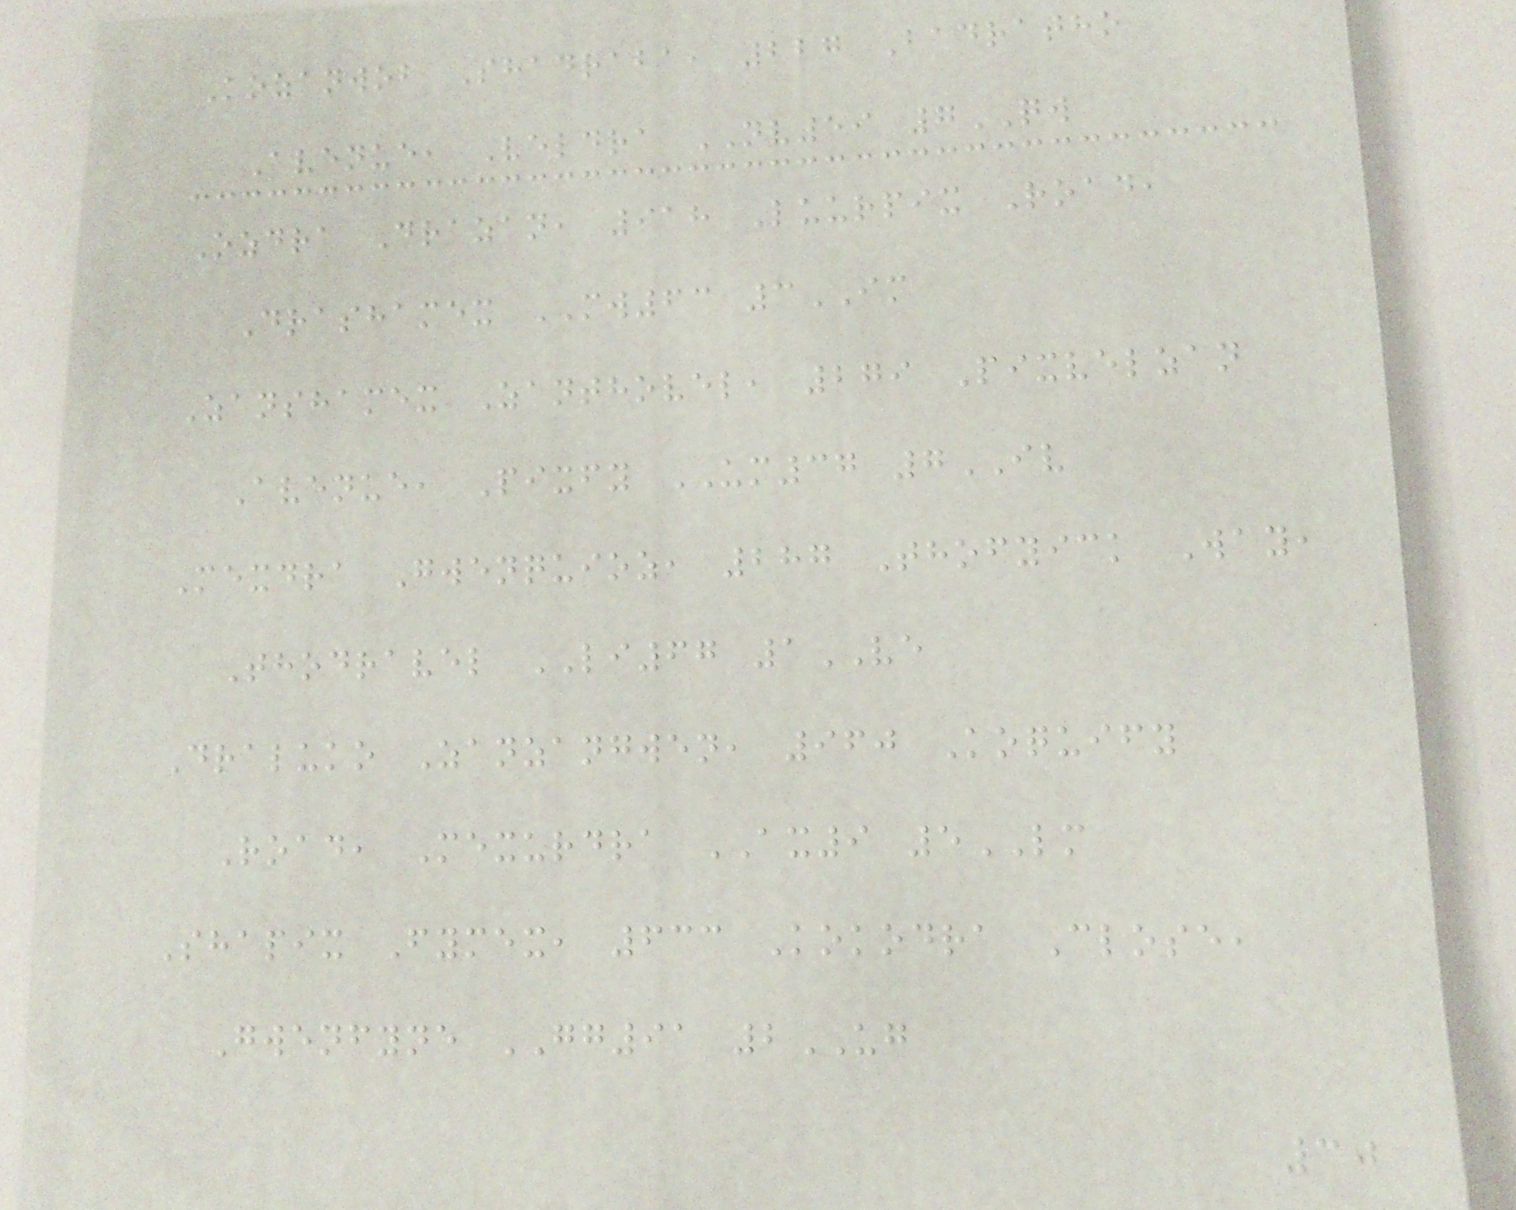Kozanwob Shadraba, 227 Badratho
Avenue, Veldra NV59 7QW
Ozdra Drazan, 918 Luurpix Road,
Drashamex MW63 3IM
Zanshamex Zanthovel, 279 Pixvelzan
Avenue, Pixfy UM37 7IV
Mexdra Gwenquioz, 287 Thofyick Way,
Thodravel LI67 1VE
Draluko Zanzangwen, 960 Koquify
Road, Mexurdra AX9 5LM
Shapix Fymex, 633 Kokodra Close,
Gwenfyne GG91 2UG
30
